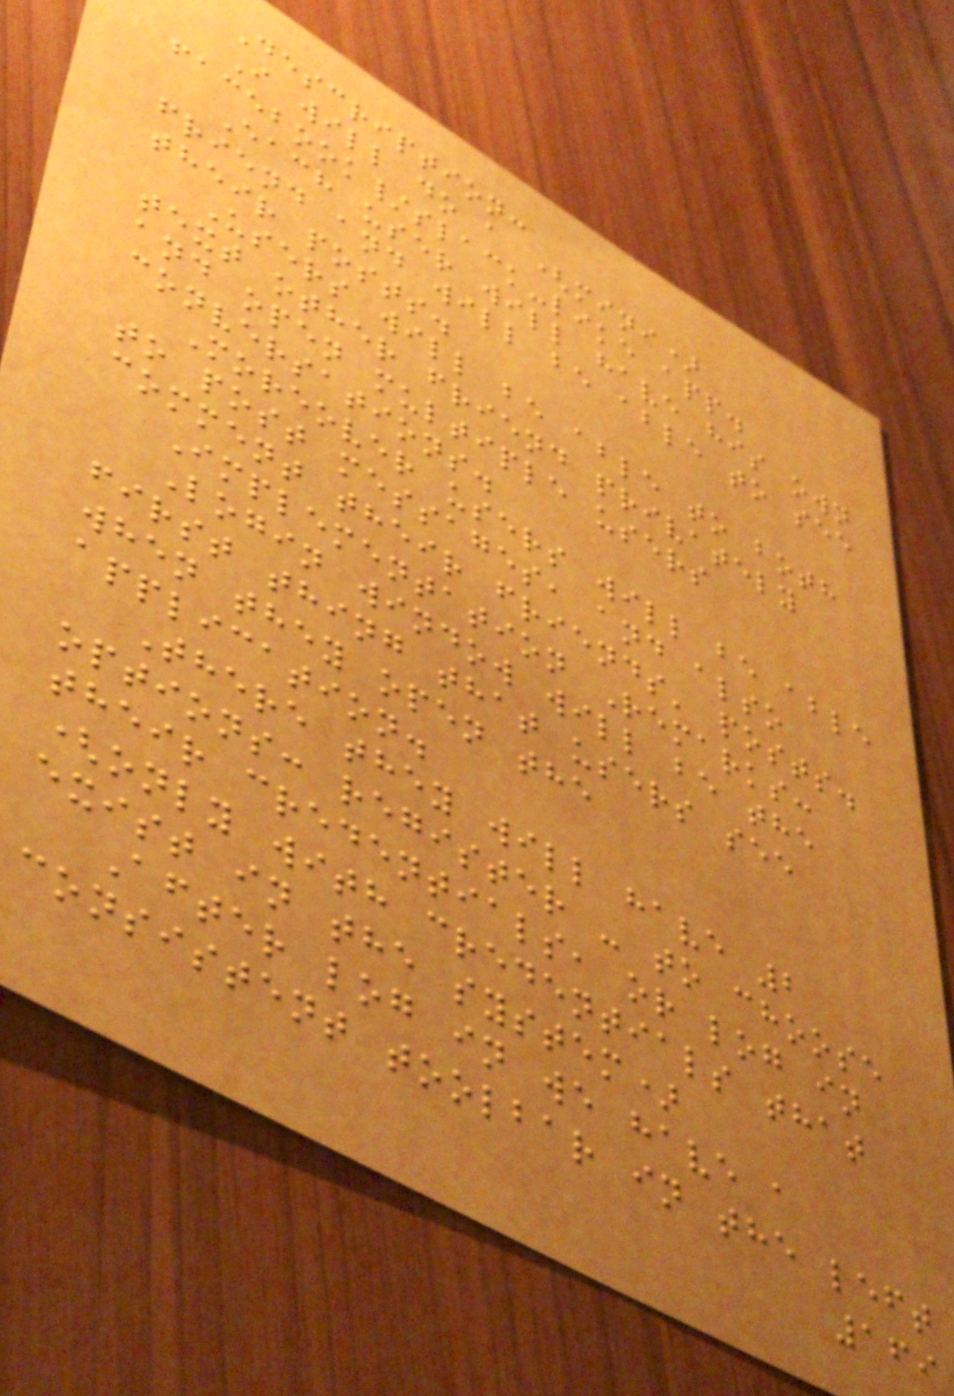Description:
I will do a (mini)
facebook/slack-like app.
Each user will have his own
friend and will be able to see
their posts.
Users will be able to both
text other friend privately
and open multiple users
conversations.
Moreover users will be able
to post messages, and also
comment their friends' posts.
Implementation Remarks:
Login window will be the
first thing that users see
when they open the
application.
There they will have 2
options: register - to choose
their credentials, or log in
(only with credentials that
exist in the system)
After log in we have a
consistent toolbar in the left
169
